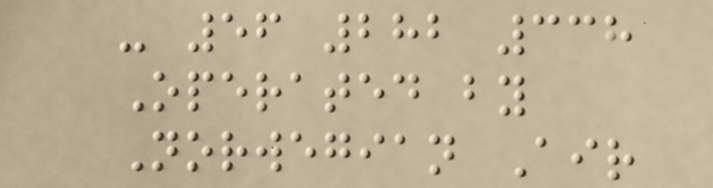- 56 282 338
Operated by
Norwegian Air
